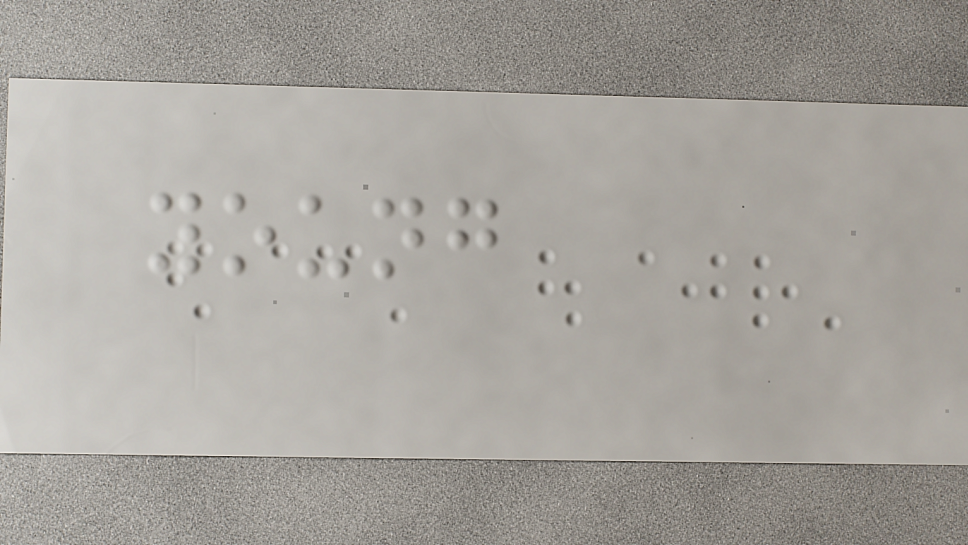young
